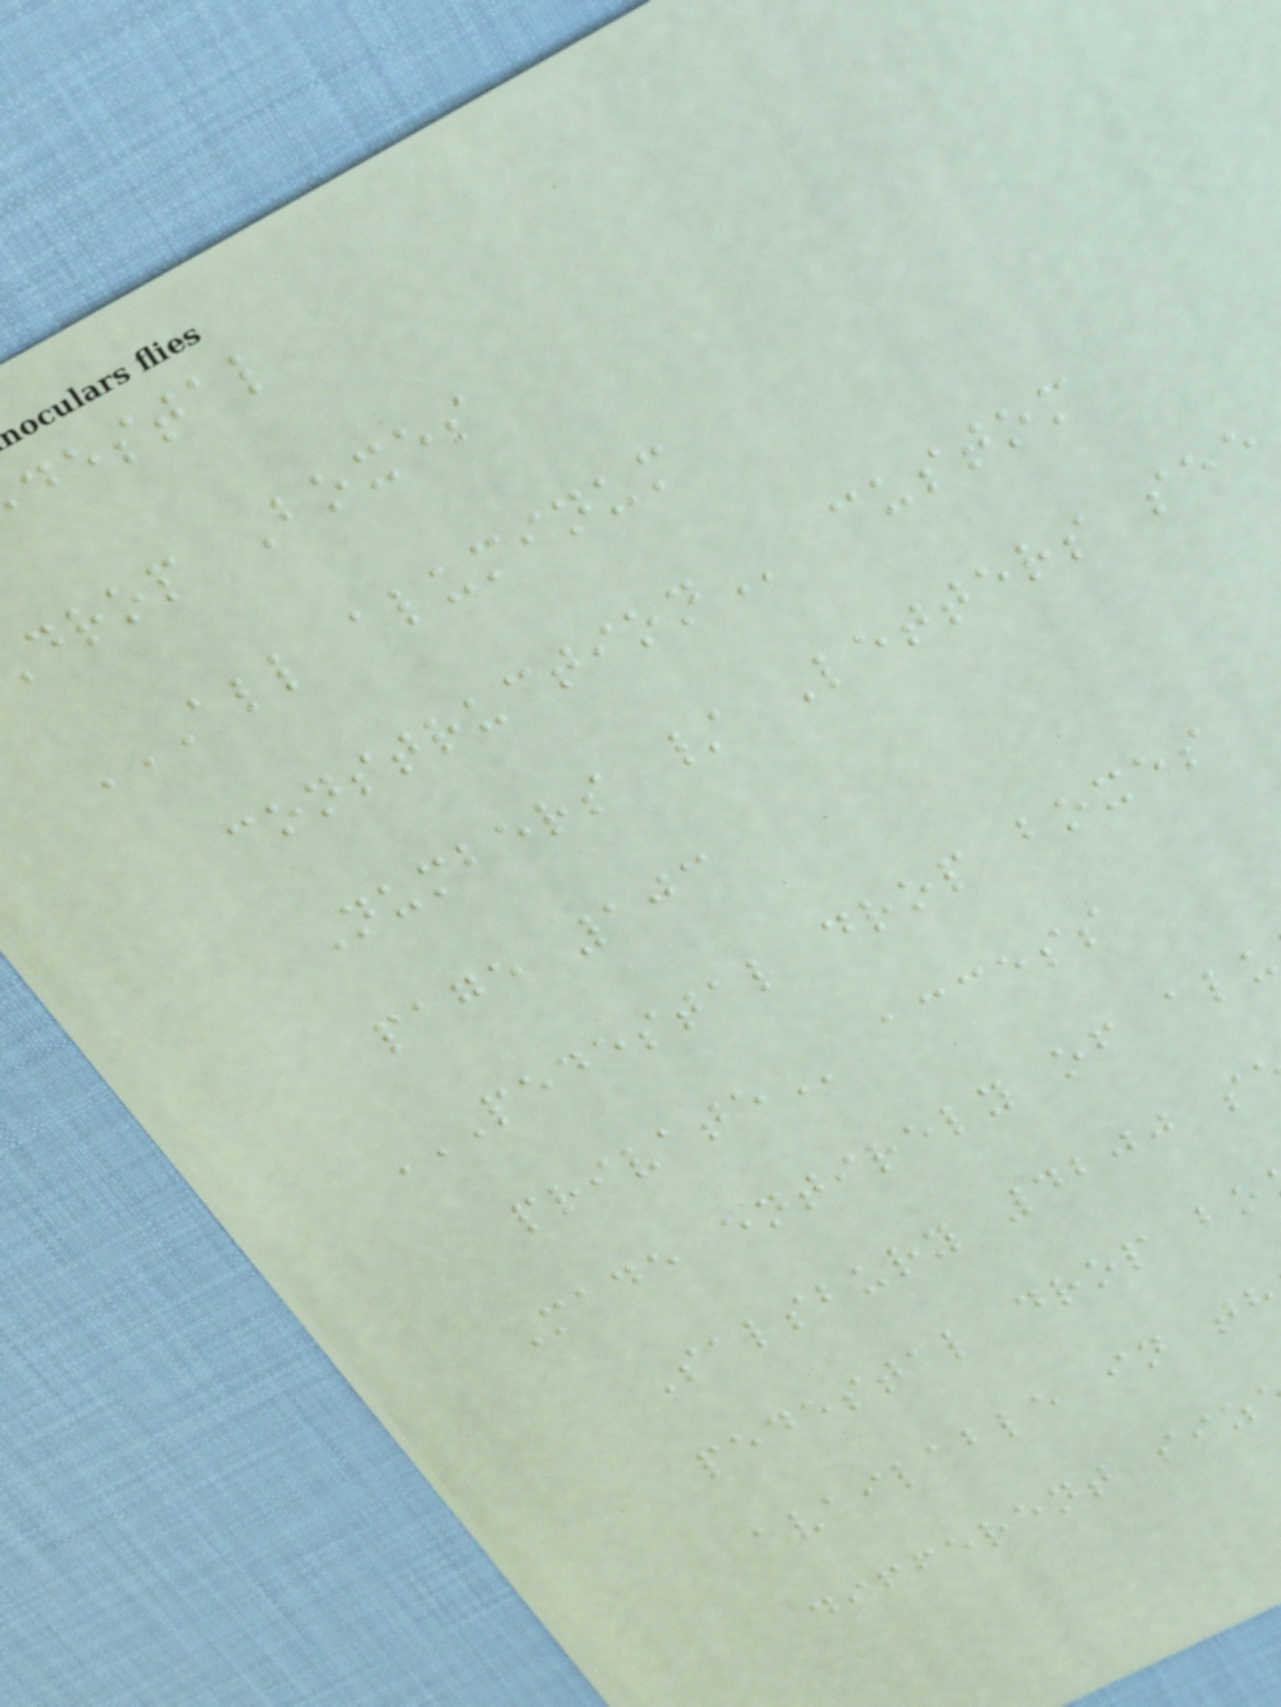destal
drop Boxes
ALL ALUMINUM
custom
Numbers / Letters see
page 103
PEDESTAL DROP BOXES
access
Made entirely of alu
Salsbury 4200 s
pedestal drop bo
available in th
different siz
